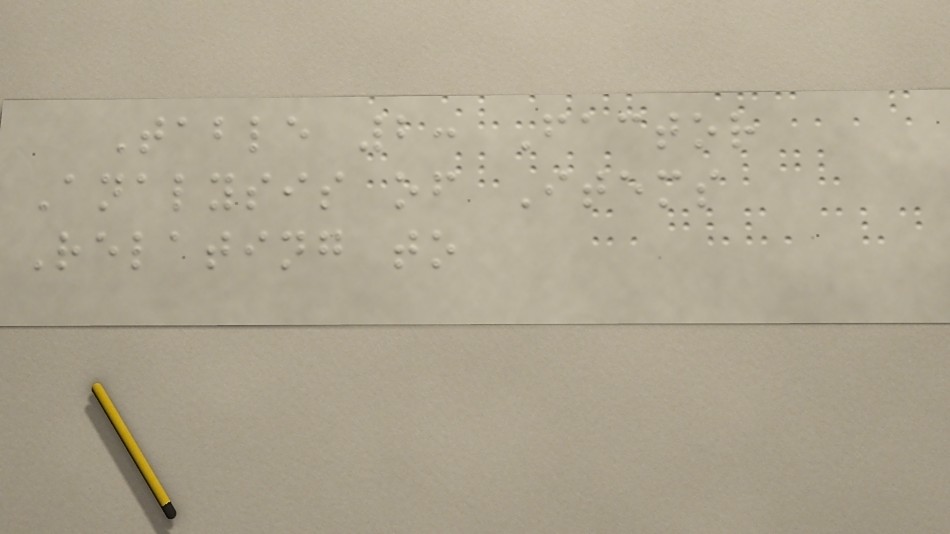Table 2: Factor
Analysis of Items
Relating to
